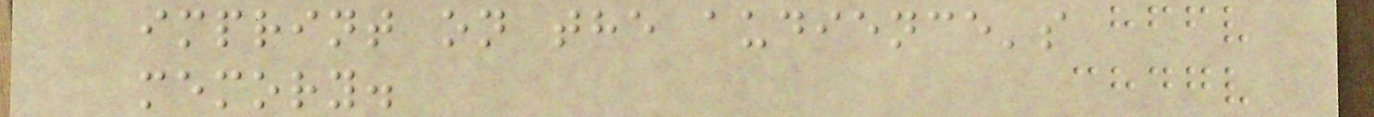imprint on the audience's
memory.
